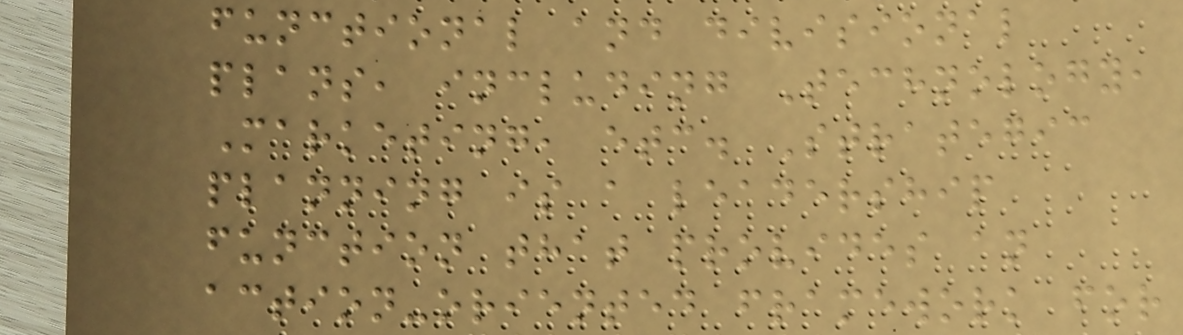functional and divisional
plans, including Technology,
Marketing, etc. Strategic
planning is a leadership
function that provides an
action-oriented framework for
